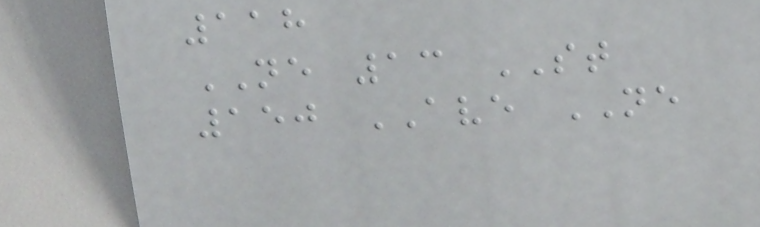118
NE 13 ST
150 AVE NE
